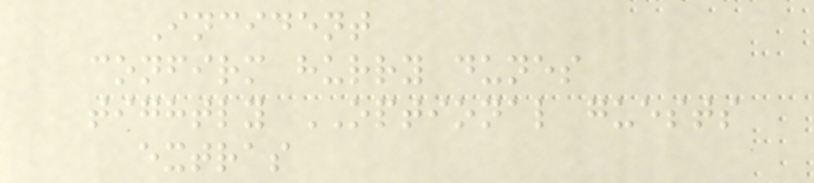Incident
confirm hurry dunes
tightly OPTIONAL guests
extras
